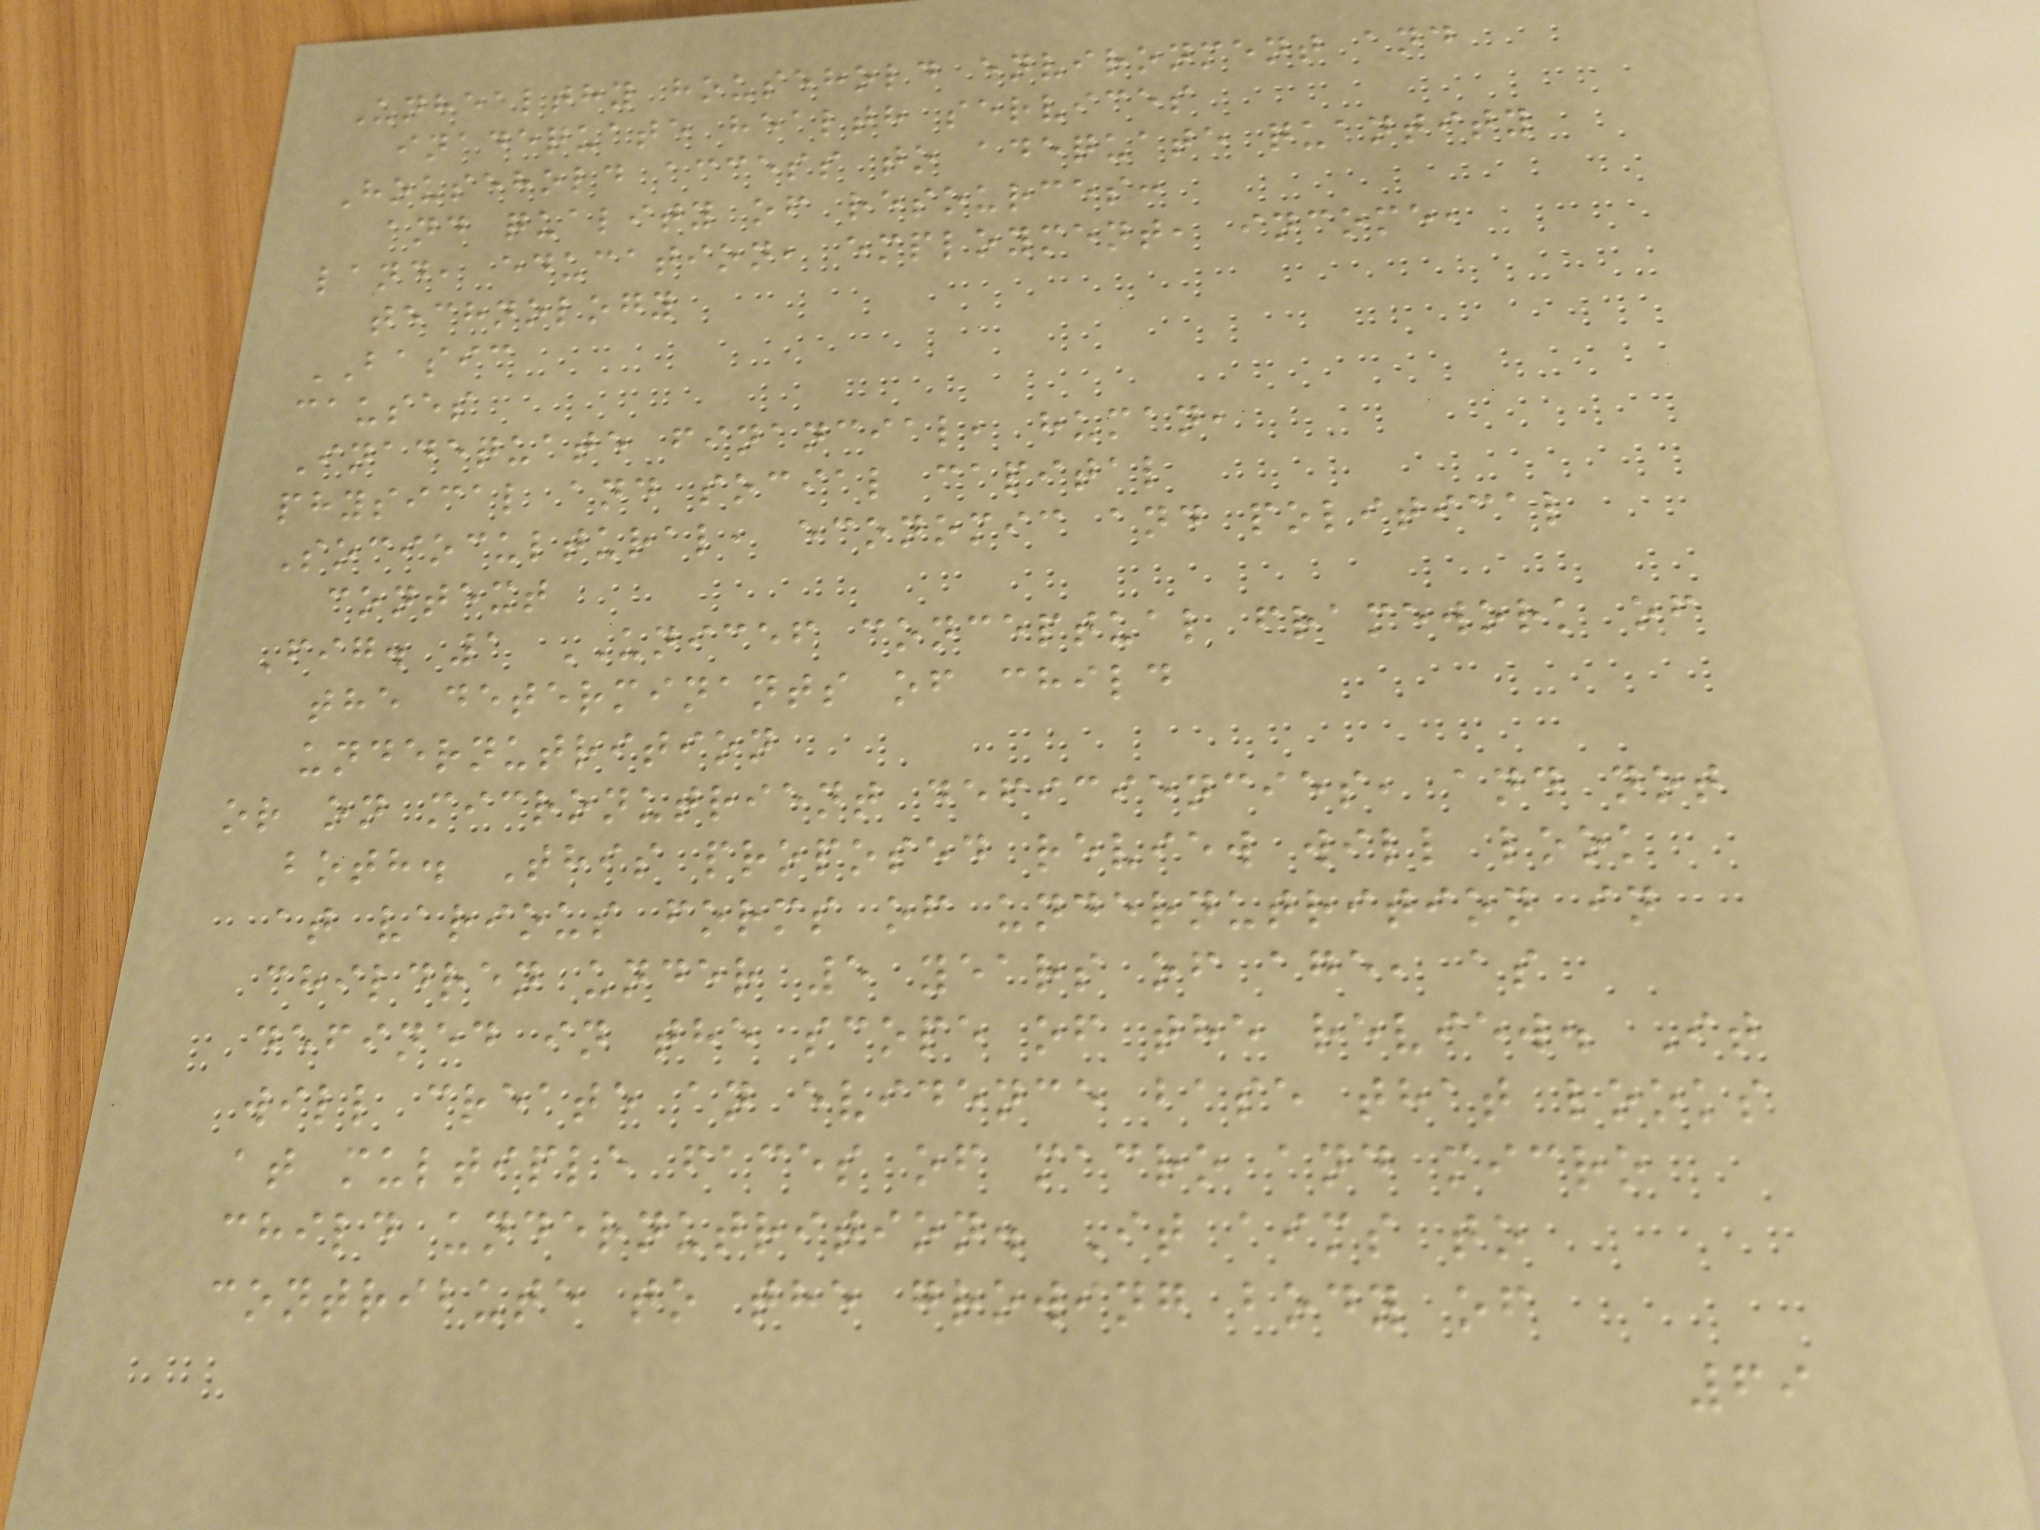Unhealthy household environment and
inadequate health services
Household access to adequate quantity
and quality of resources:
land, education, employment, income,
technology
BASIC
causes
Inadequate financial, human,
physical and social capital
Sociocultural, economic and political
context
Fig. 1 UNICEF conceptual framework of
the determinants of child
undernutrition
or on micronutrient deficiencies, and not
both. This proposed review will look
at various forms of undernutrition in
children under 5 years of age, as
defined in the scope of the review. It
will create an evidence base that looks
at multiple faces of macro and micro
child undernutrition. It aims to
contribute to the growing body of
69
